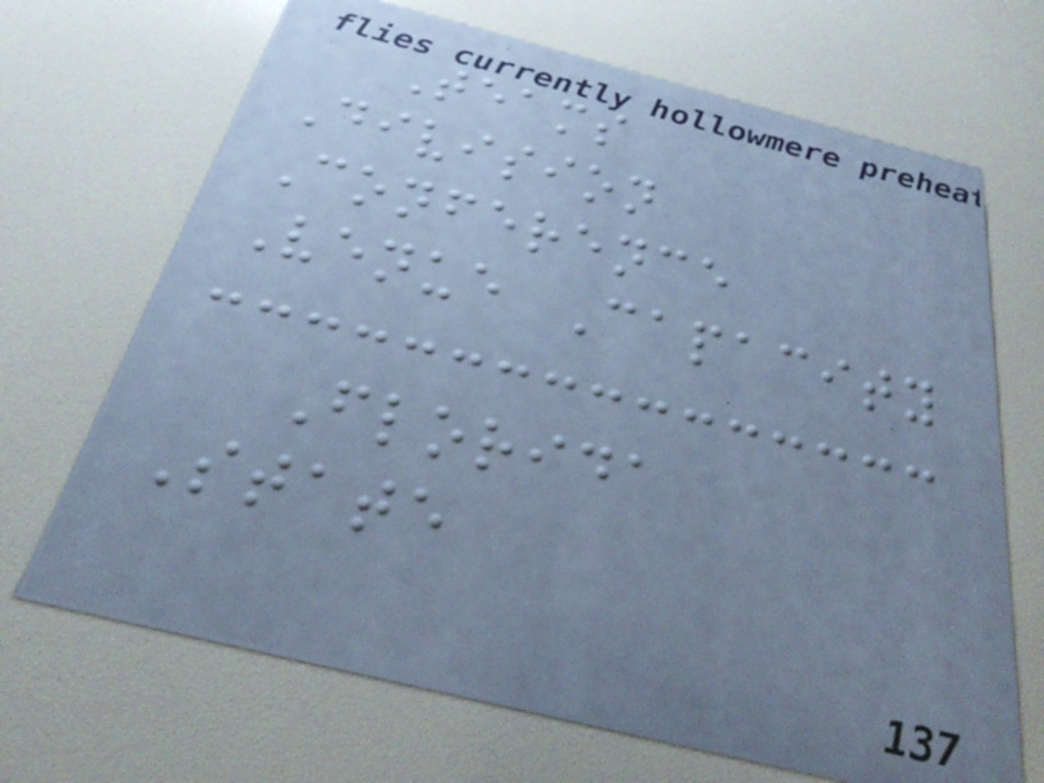Teams
Division
Conference
Venue Capacity
Florida
State
